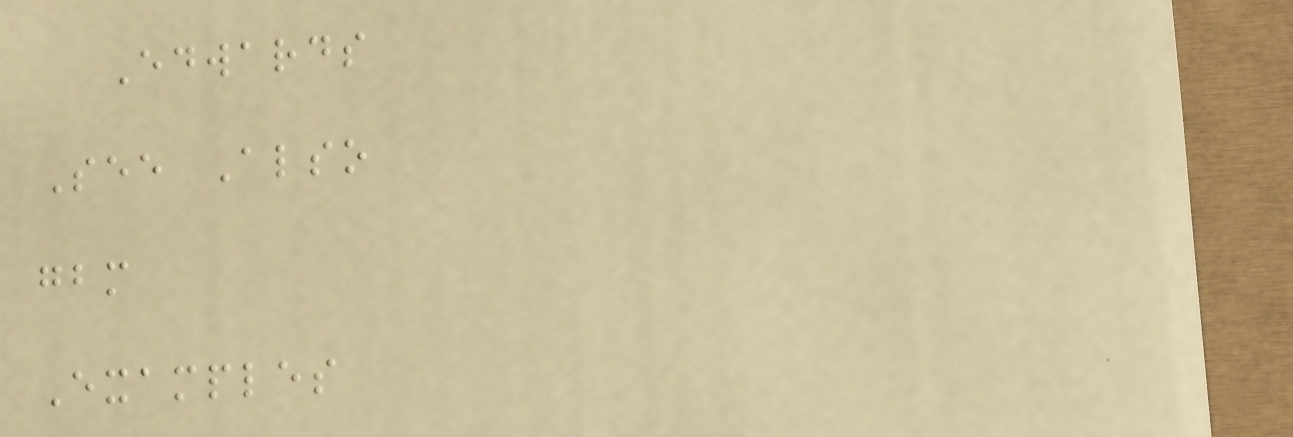Edwards
See Also
gbm
Examples
